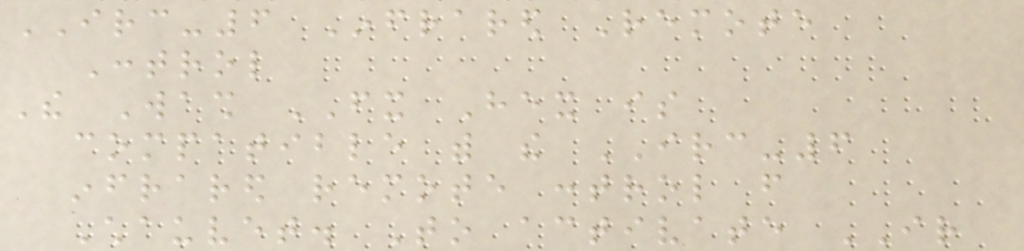IRC-6 Infrared Remote
Control
The Wash FX Hex is
compatible with the IRC-6
infrared remote control from
Chauvet. To activate IR
